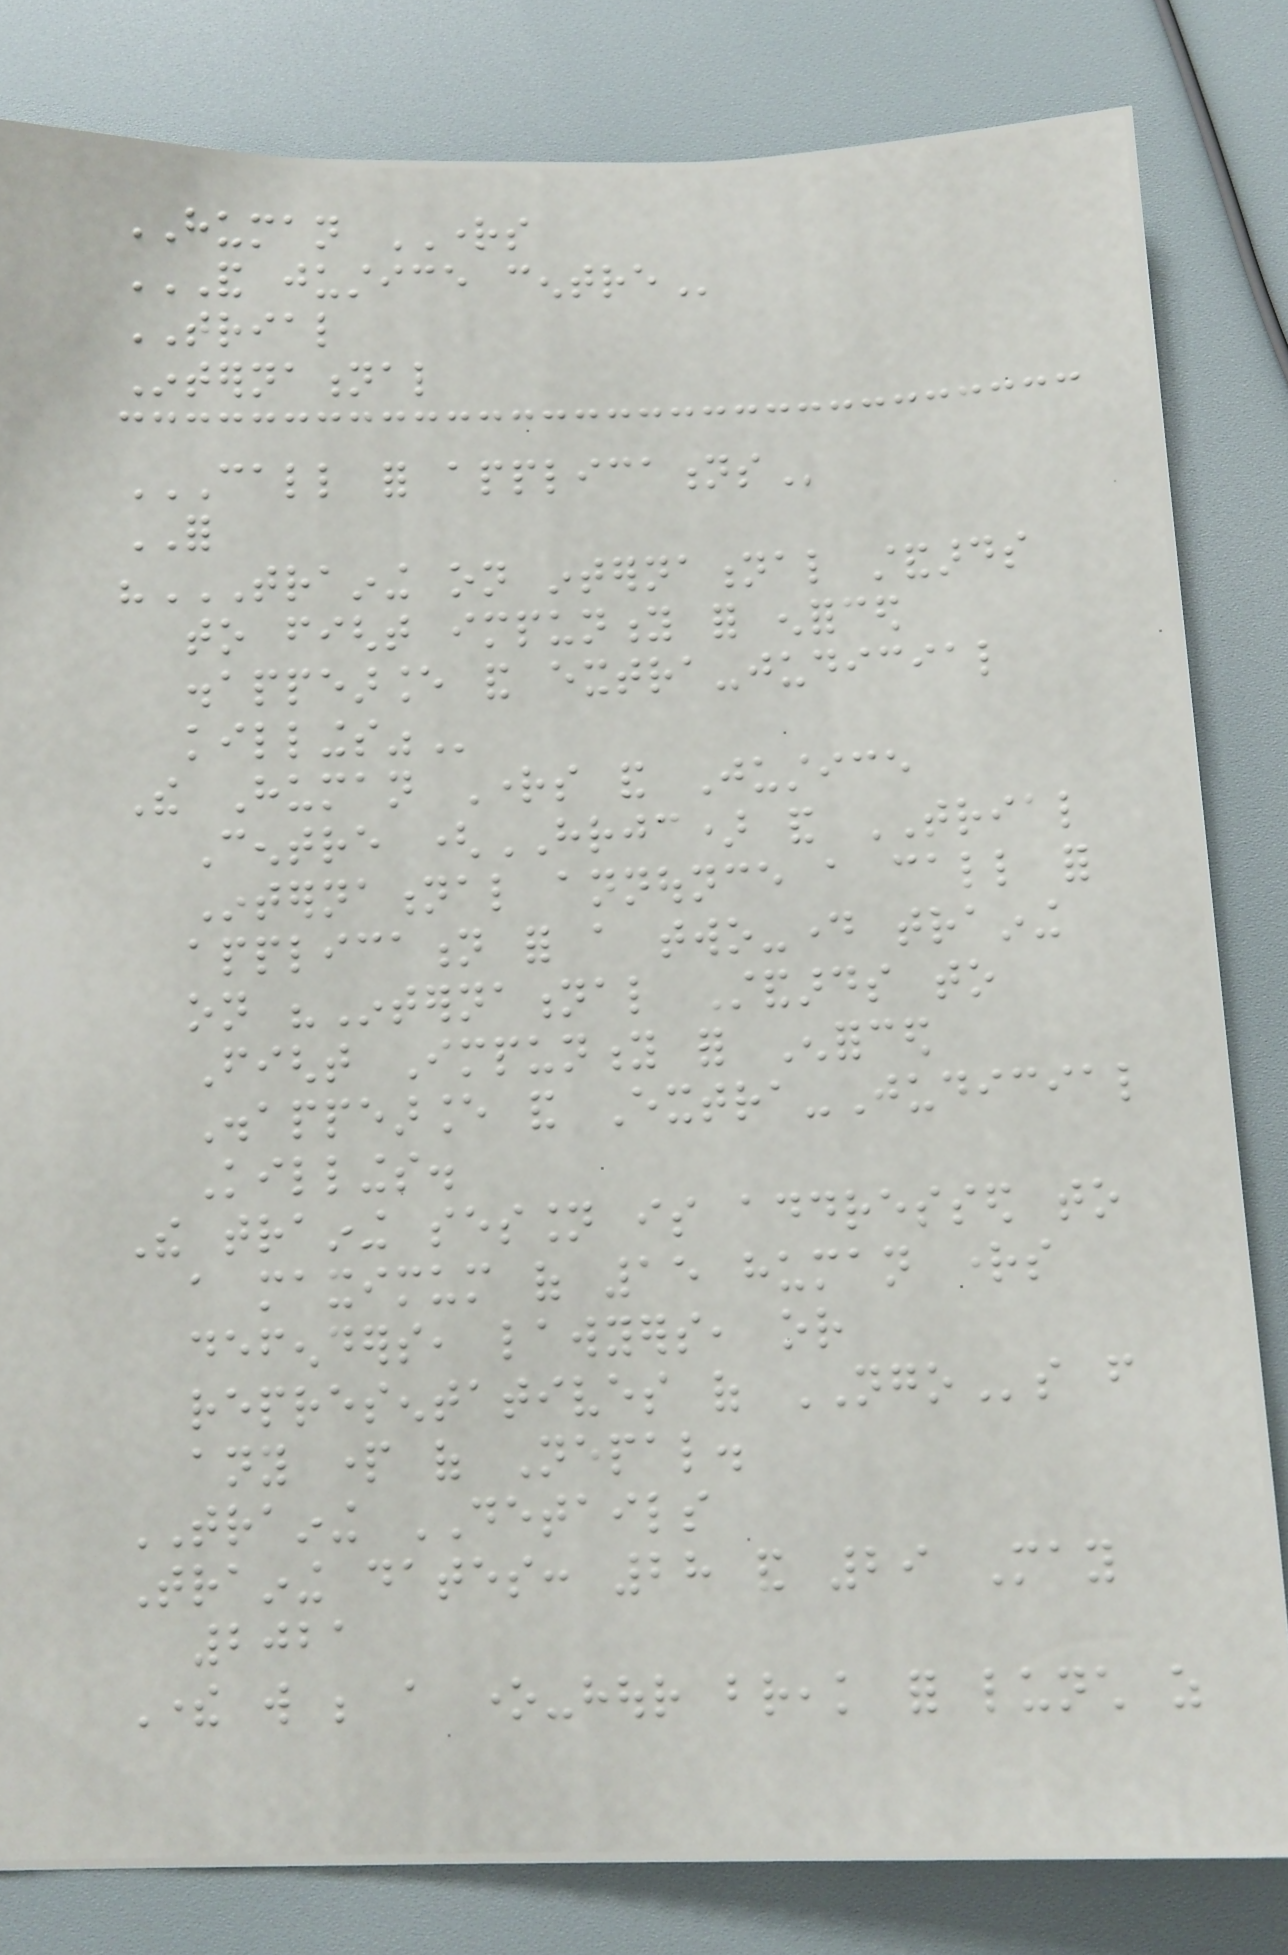HUMAN RIGHTS
AND JUSTICE CENTRE
TRIAL
International
CALL FOR APPLICATIONS
FOR
"TRAINING ON INTERNATIONAL STANDARDS
TO FIGHT IMPUNITY FOR ENFORCED
DISAPPEARANCE AND EXTRA-JUDICIAL
KILLINGS"
The Human Rights and Justice
Centre (HRJC) and TRIAL
International announce a call for
application for a two-day training
on "International Standards to
Fight Impunity for Enforced
Disappearance and Extra-Judicial
Killings.
The training session is addressed to
a maximum of 15 human rights
defenders, lawyers, or
representatives of NGOs from
any part of Nepal.
TRAINING DETAILS
Training dates: 28 and 29 May
2021
There will be a one-hour break for lunch as
